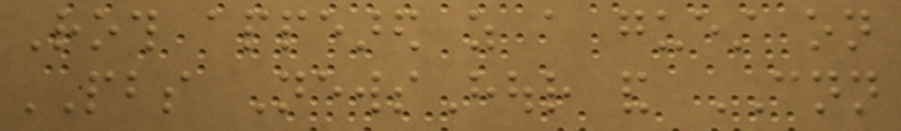Roth appeared as a guest on
PBS NewsHour and CNN
